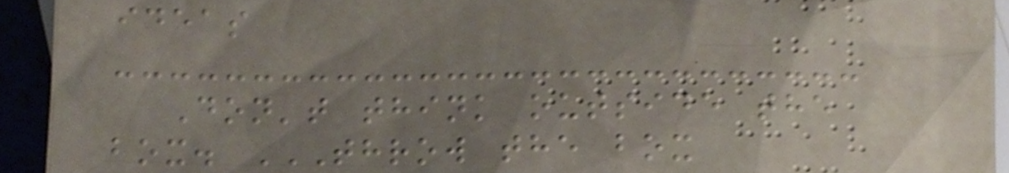ideas
Don't think outside the
box. THROW THE BOX
